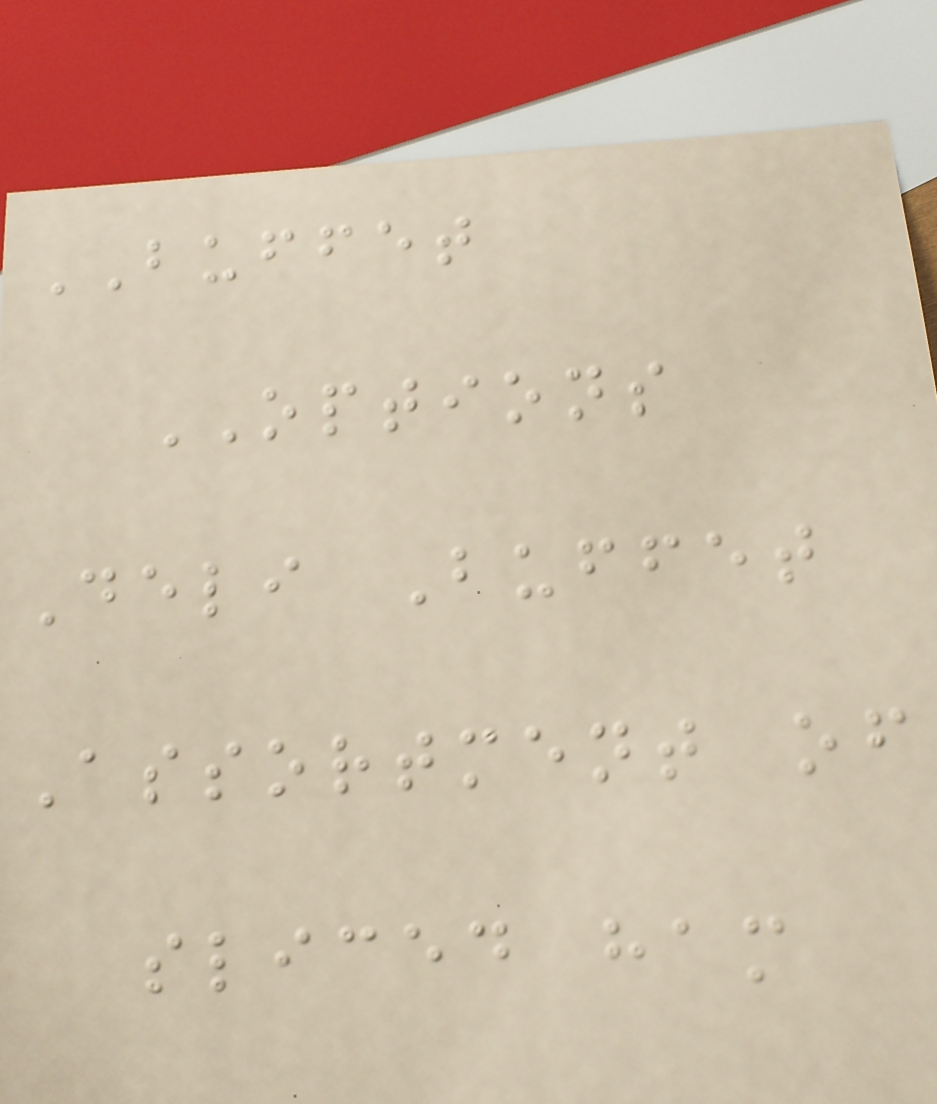BUFFET
OPTIONS
Deli Buffet
Assortment of
sliced ham
